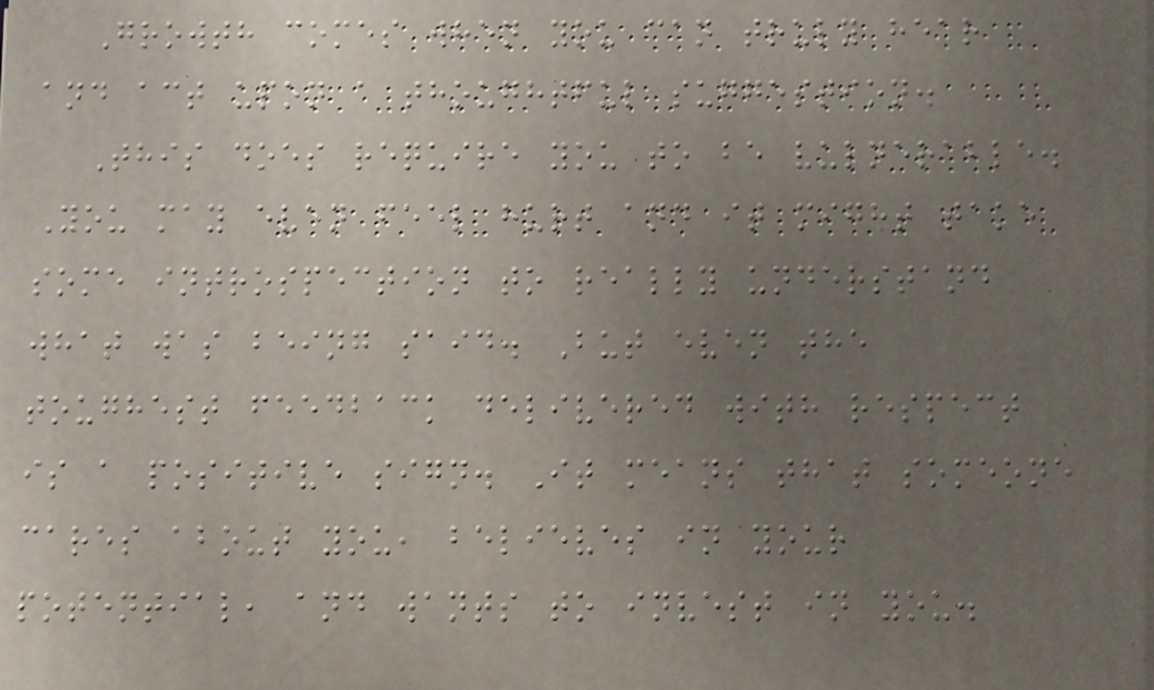Growth comes when you can truly hear
and act upon a thoughtful suggestion.
This does require you to be vulnerable.
You may even feel hurt and it might take
some introspection to really understand
what was being said. But even the
toughest feedback delivered with respect
is a positive sign. It means that someone
cares about you, believes in your
potential, and wants to invest in you.
